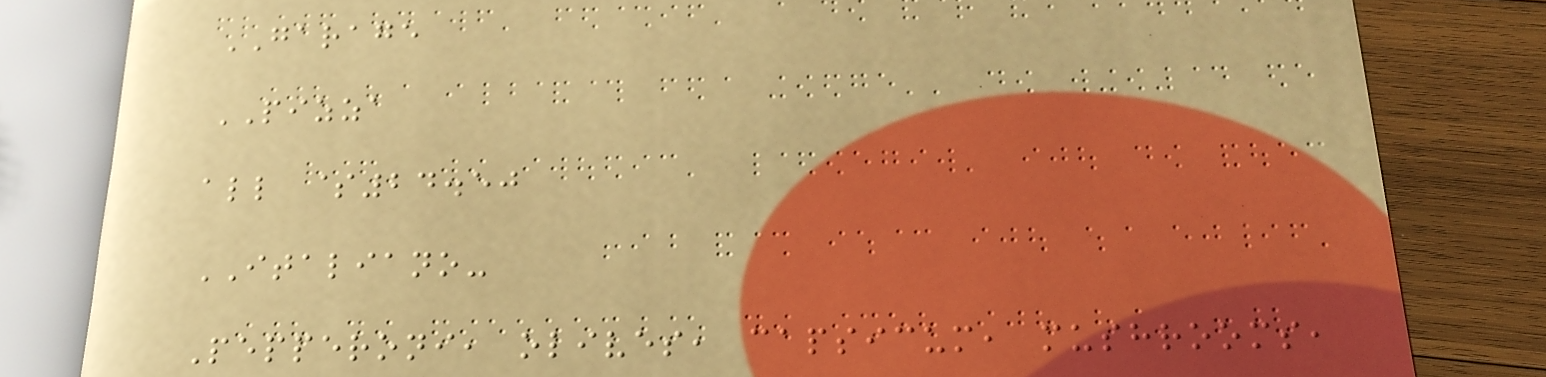GARAGE
PIZZA
all $24.50
ITALIANO-
Pepperoni, olives, capsicum, mushrooms,
